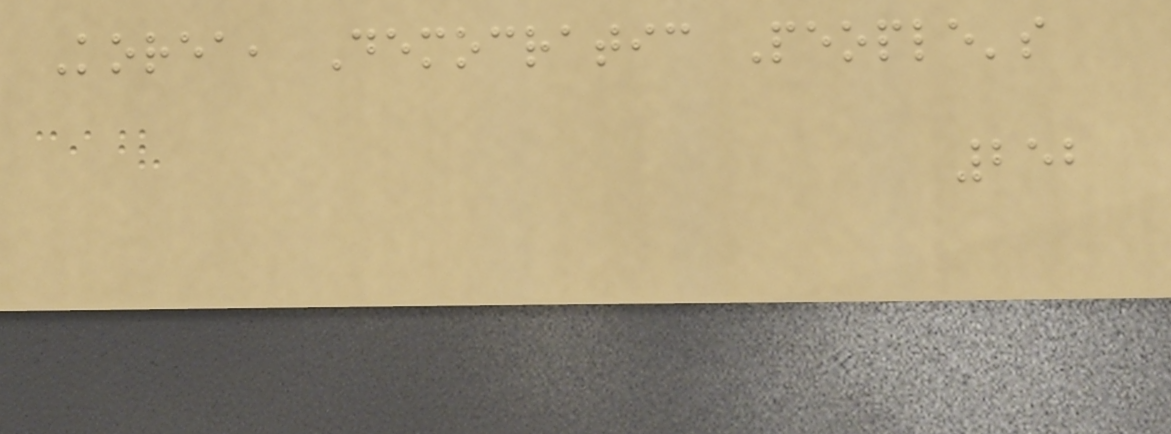Korea, Democratic People's
252
